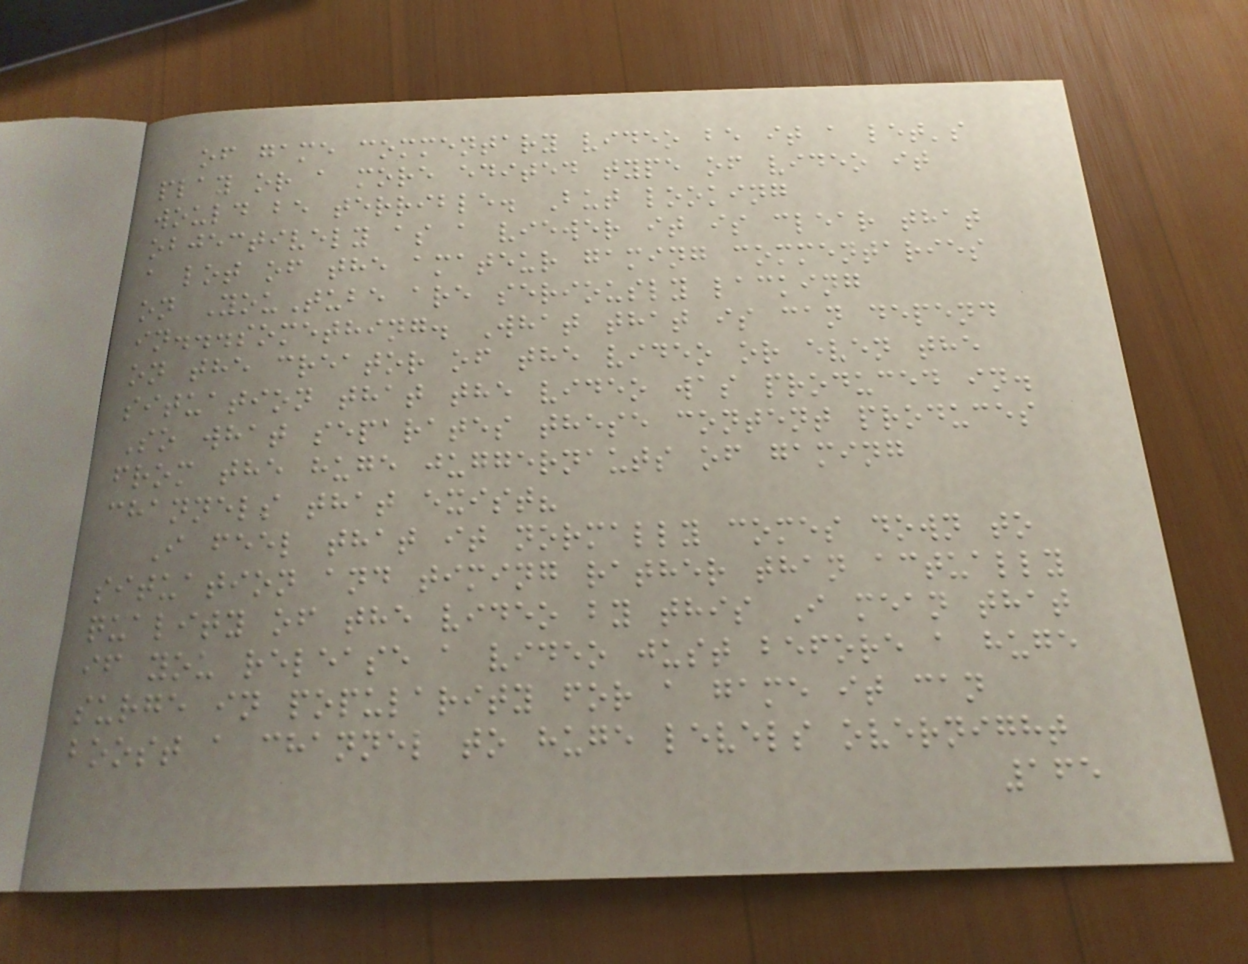of game commentary video be it a let's
play or a more edited type of video it
would be terrible. But looking
objectively as a viewer it is clear that
a lot of the amateur gaming commentaries
on YouTube are seriously lacking
in...something. What that is can depend
on the creator of the video or even the
situation that the video was produced in.
So what separates these content produces
from the huge juggernauts of gaming
channels that exist?
I feel that it normally comes down to
situation and timing rather than actually
quality of the video by this I mean that
if you release a video just before a huge
surge in popularity for a game it can
boost a channel to huge levels overnight
165
